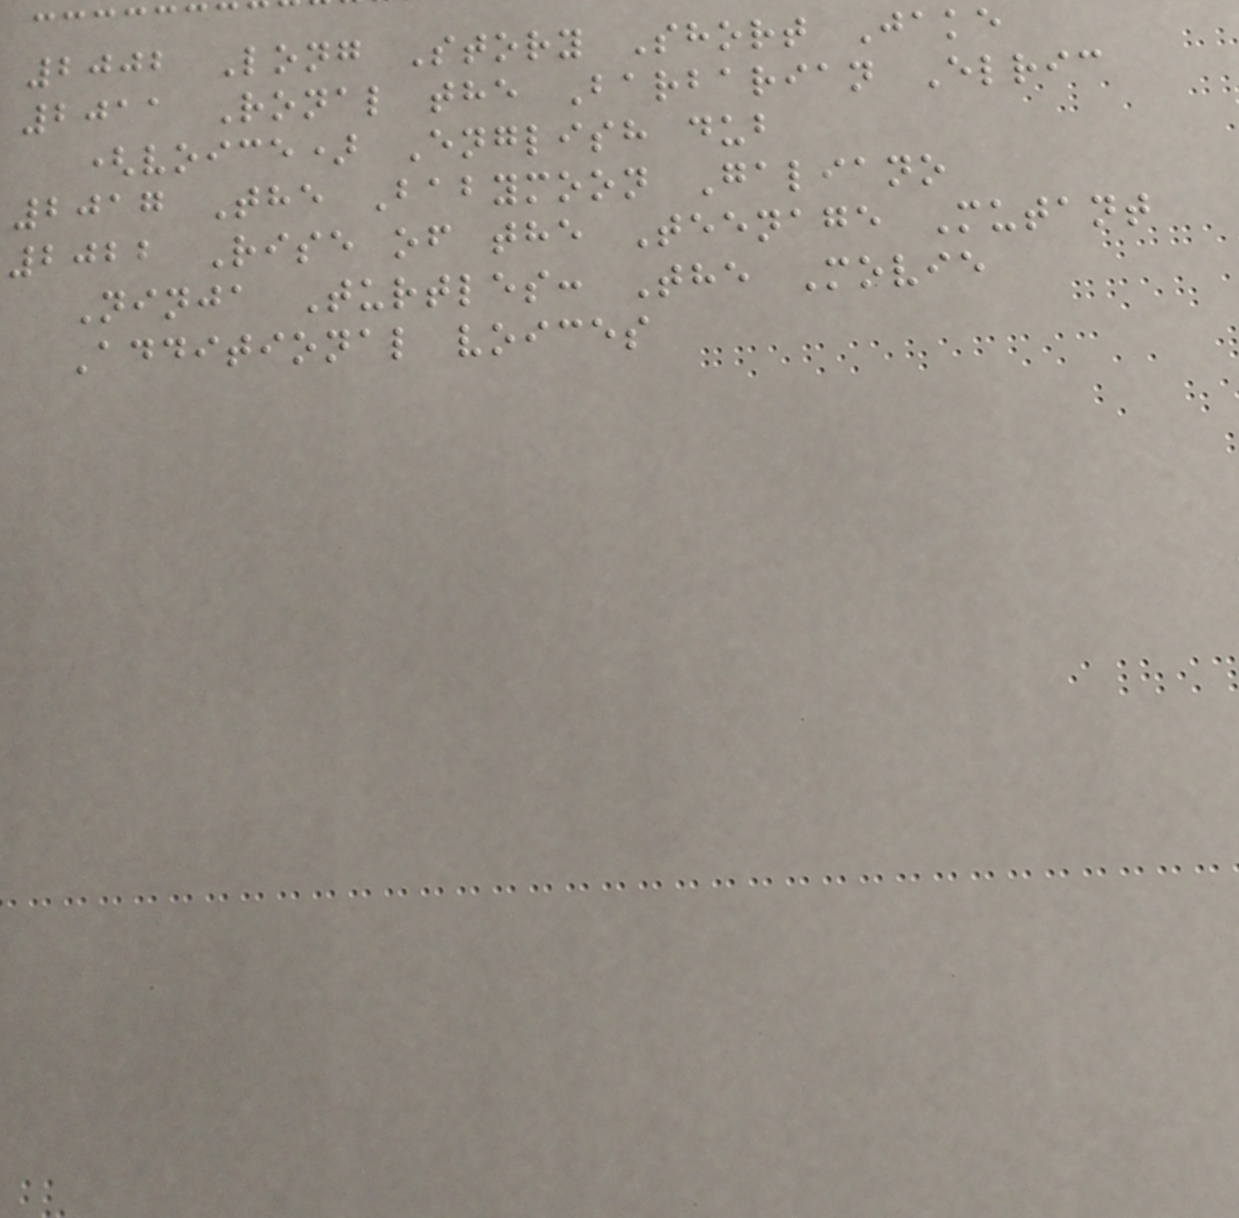2002 Long Story Short Jake
2011 Ronal the Barbarian Elric
(voice) English dub
2017 The Babymoon Galiano
2022 Rise of the Teenage Mutant
Ninja Turtles: The Movie
Additional voices
